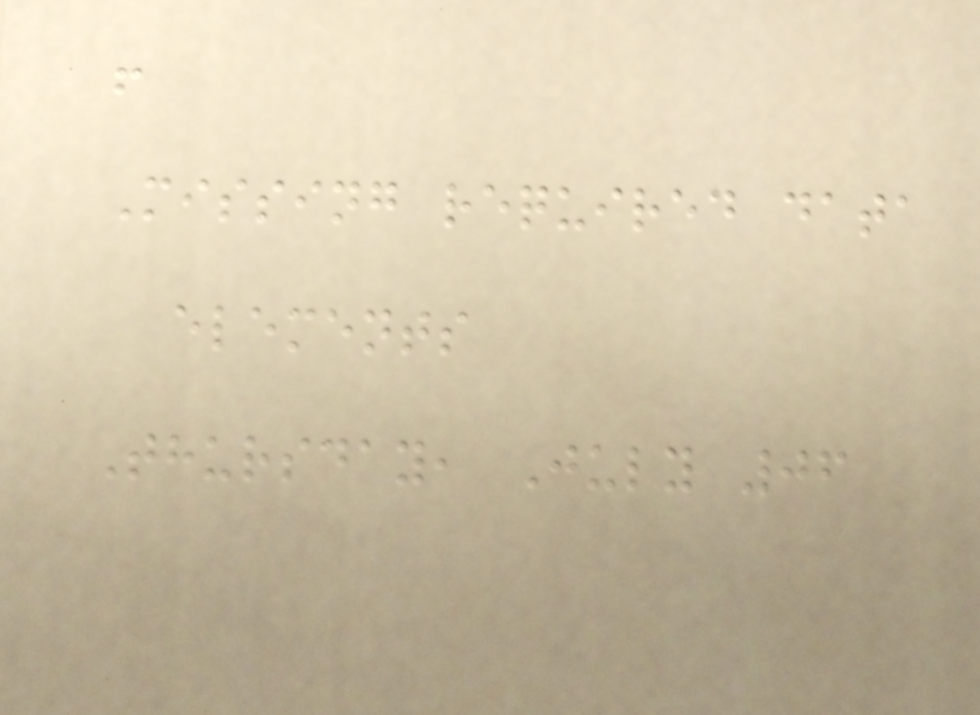!
Missing required data
elements
Thursday, July 06
